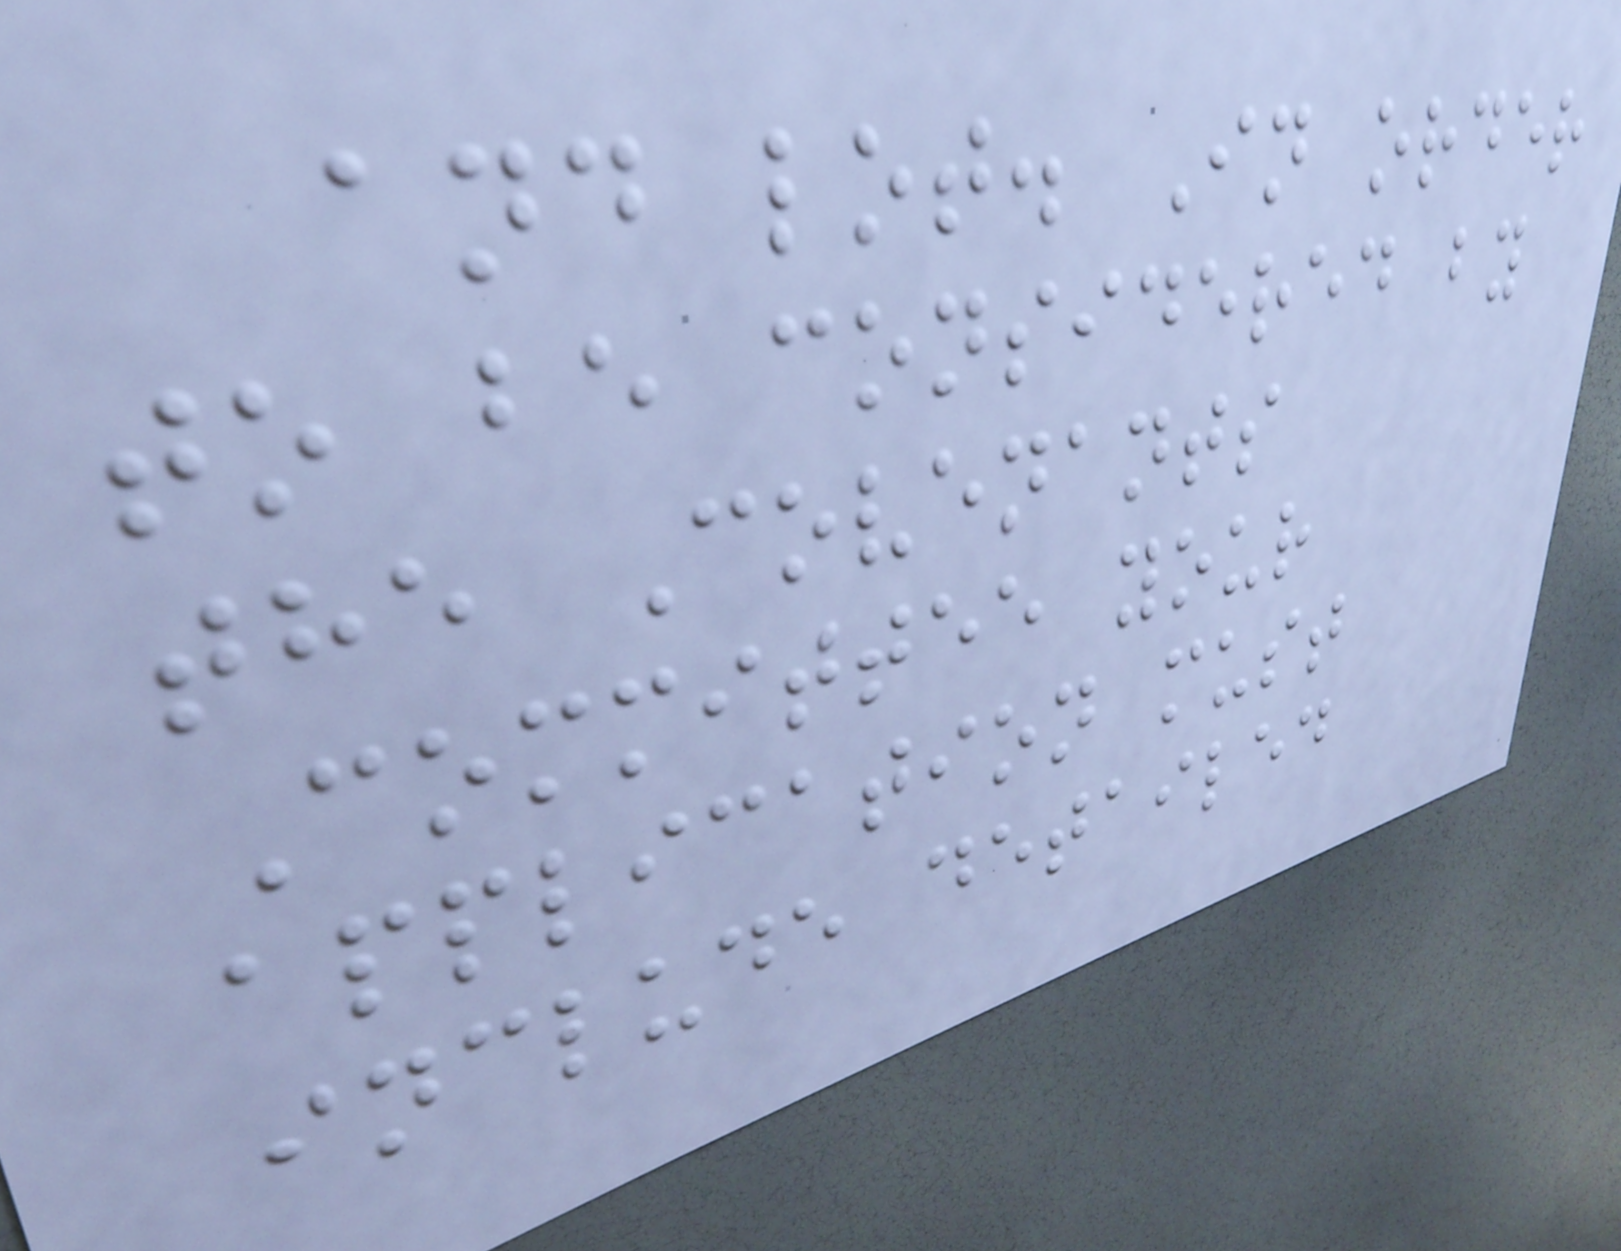and lot. In order
to be considered by
the Covenants
Committee your
application must
include detailed
